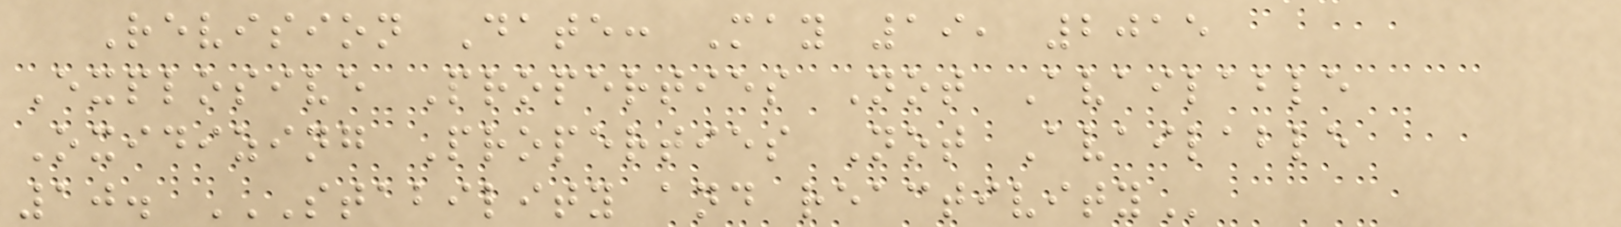Revision Date: May 19, 2015
Explosive Properties Not Available
Oxidizing Properties Not Available
10. STABILITY AND REACTIVITY
